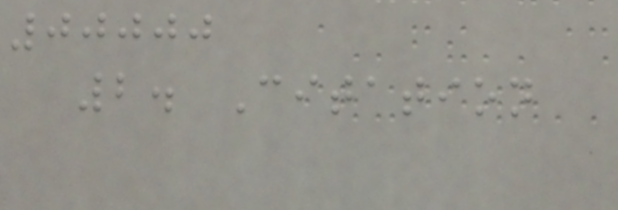00000
2. Citation
